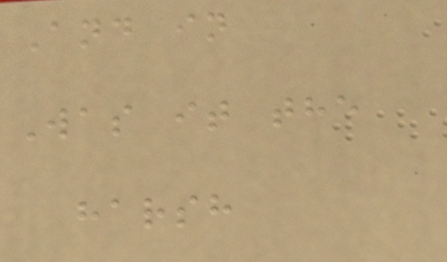And in
Was it the
harsh
